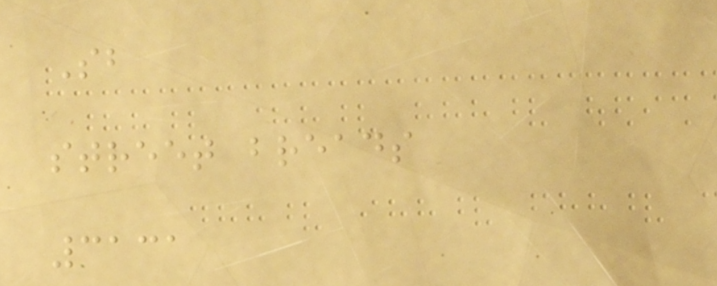Sb
street breads
3131
